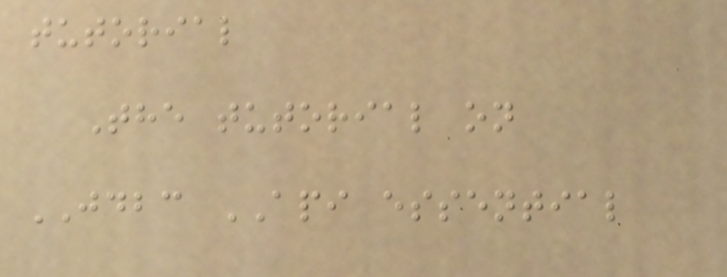tutorial
The tutorial on
JDBC API essential
